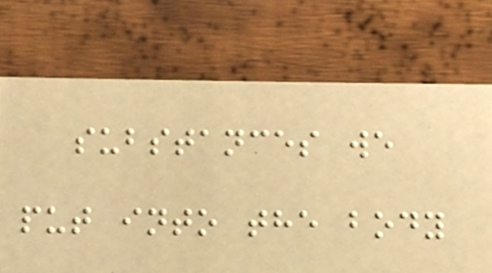substances we
put into the body
